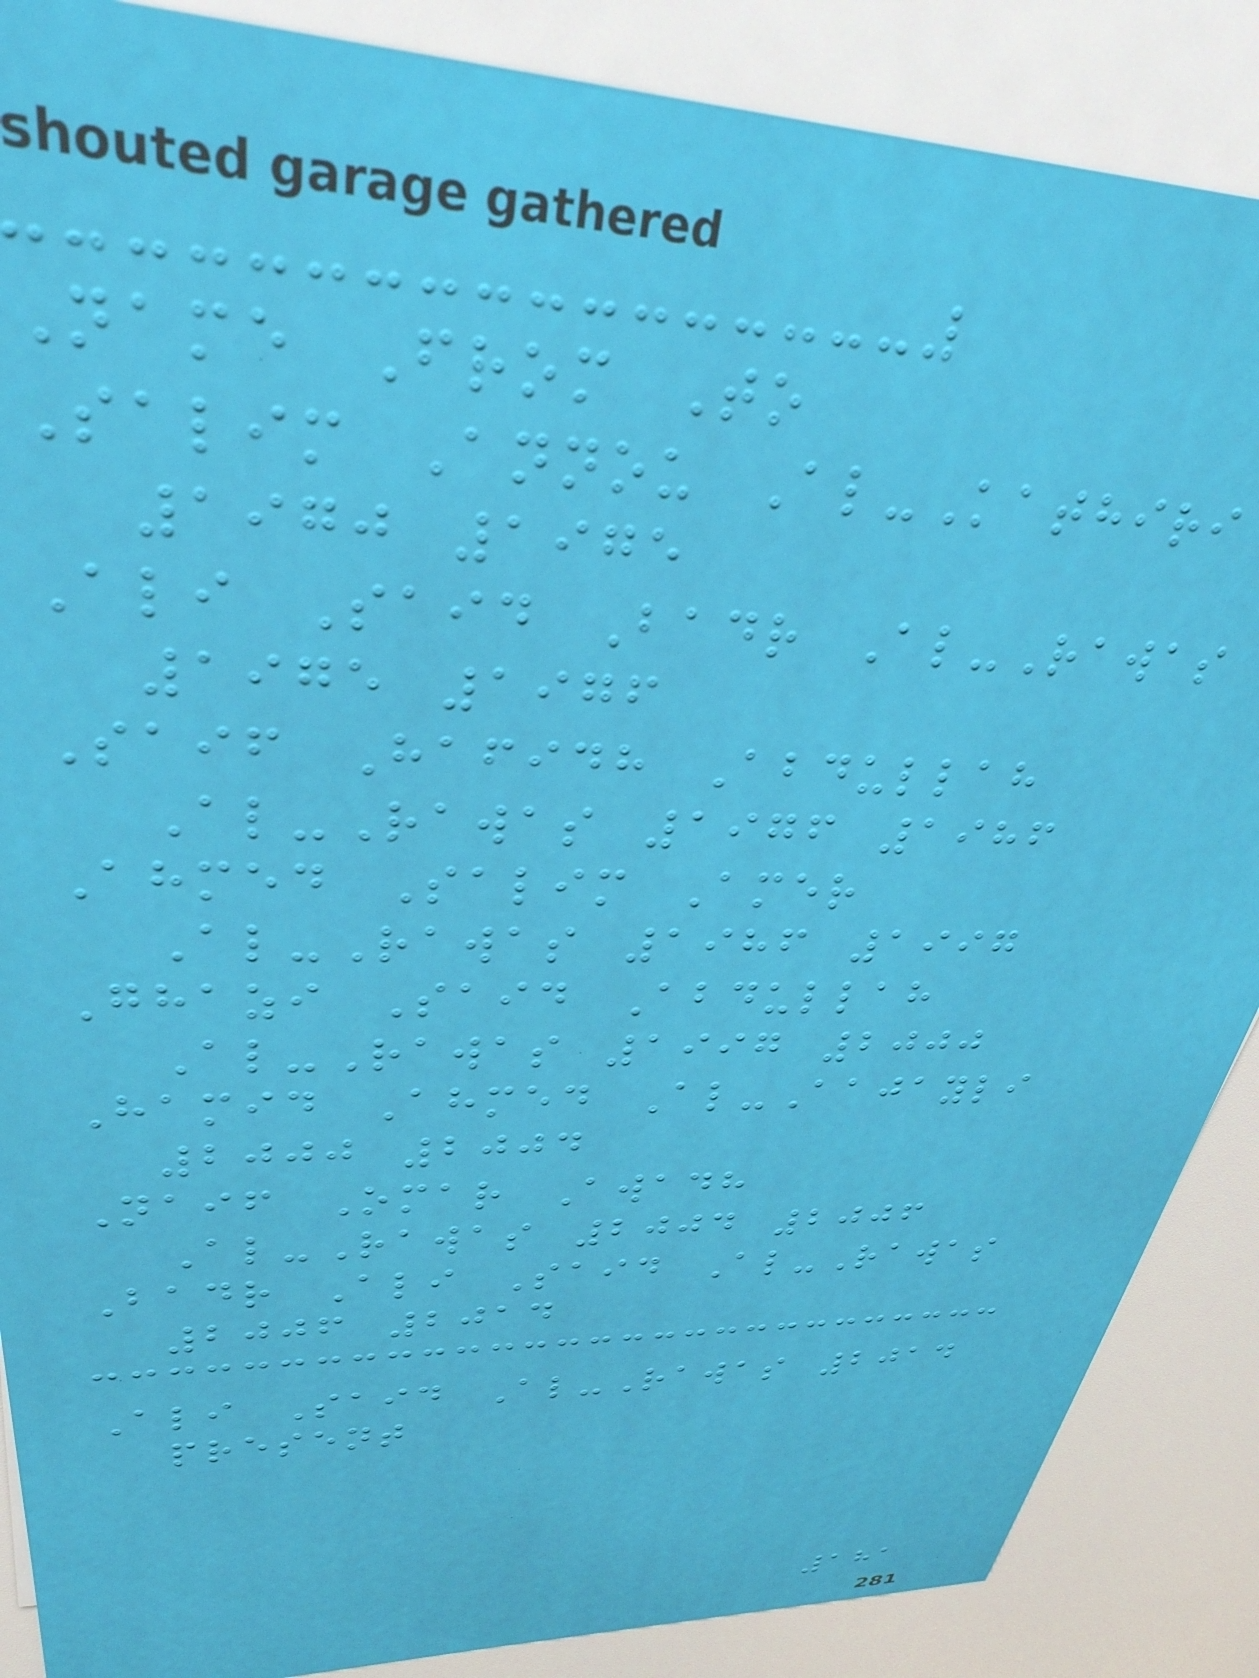Name From To
Salim Annou Al-Kathiri
1970 1975
Ali Said Badr Al-Rawas
1975 1976
Saif Hafidh Abdullah
Al-Rawas 1976 1986
Ahmed Salim Amer
Al-Rawas 1986 1997
Ghazi Said Abdullah
Al-Rawas 1997 2000
Hamid Ahmed Al-Aajayli
2000 2004
Naif Omar Awadh
Al-Rawas 2004 2006
Badr Ali Said Al-Rawas
2006 2014
Ali Said Al-Rawas 2014
present
181
